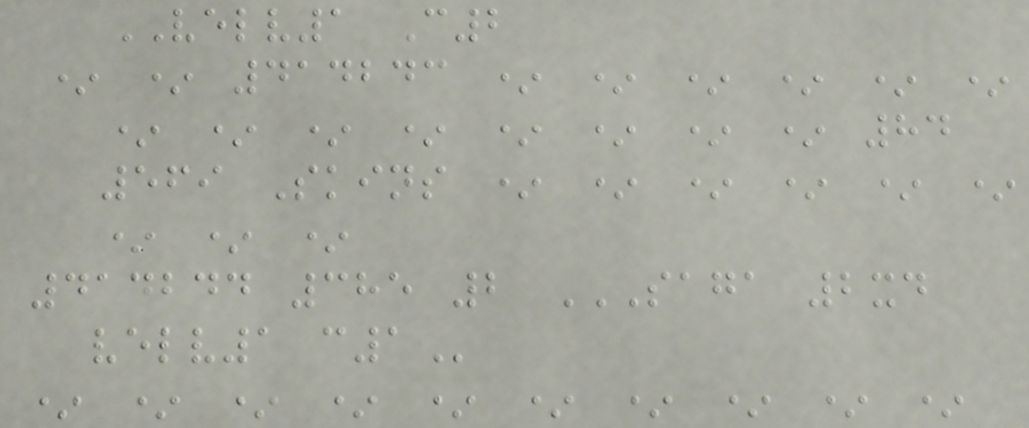VELV1 C2
* * 414243 * * * * * *
* * * * * * * * 84
569 Skins * * * * * *
* * *
414244 385 2 SAGA 2XD
VELV1 C1
* * * * * * * * * *
